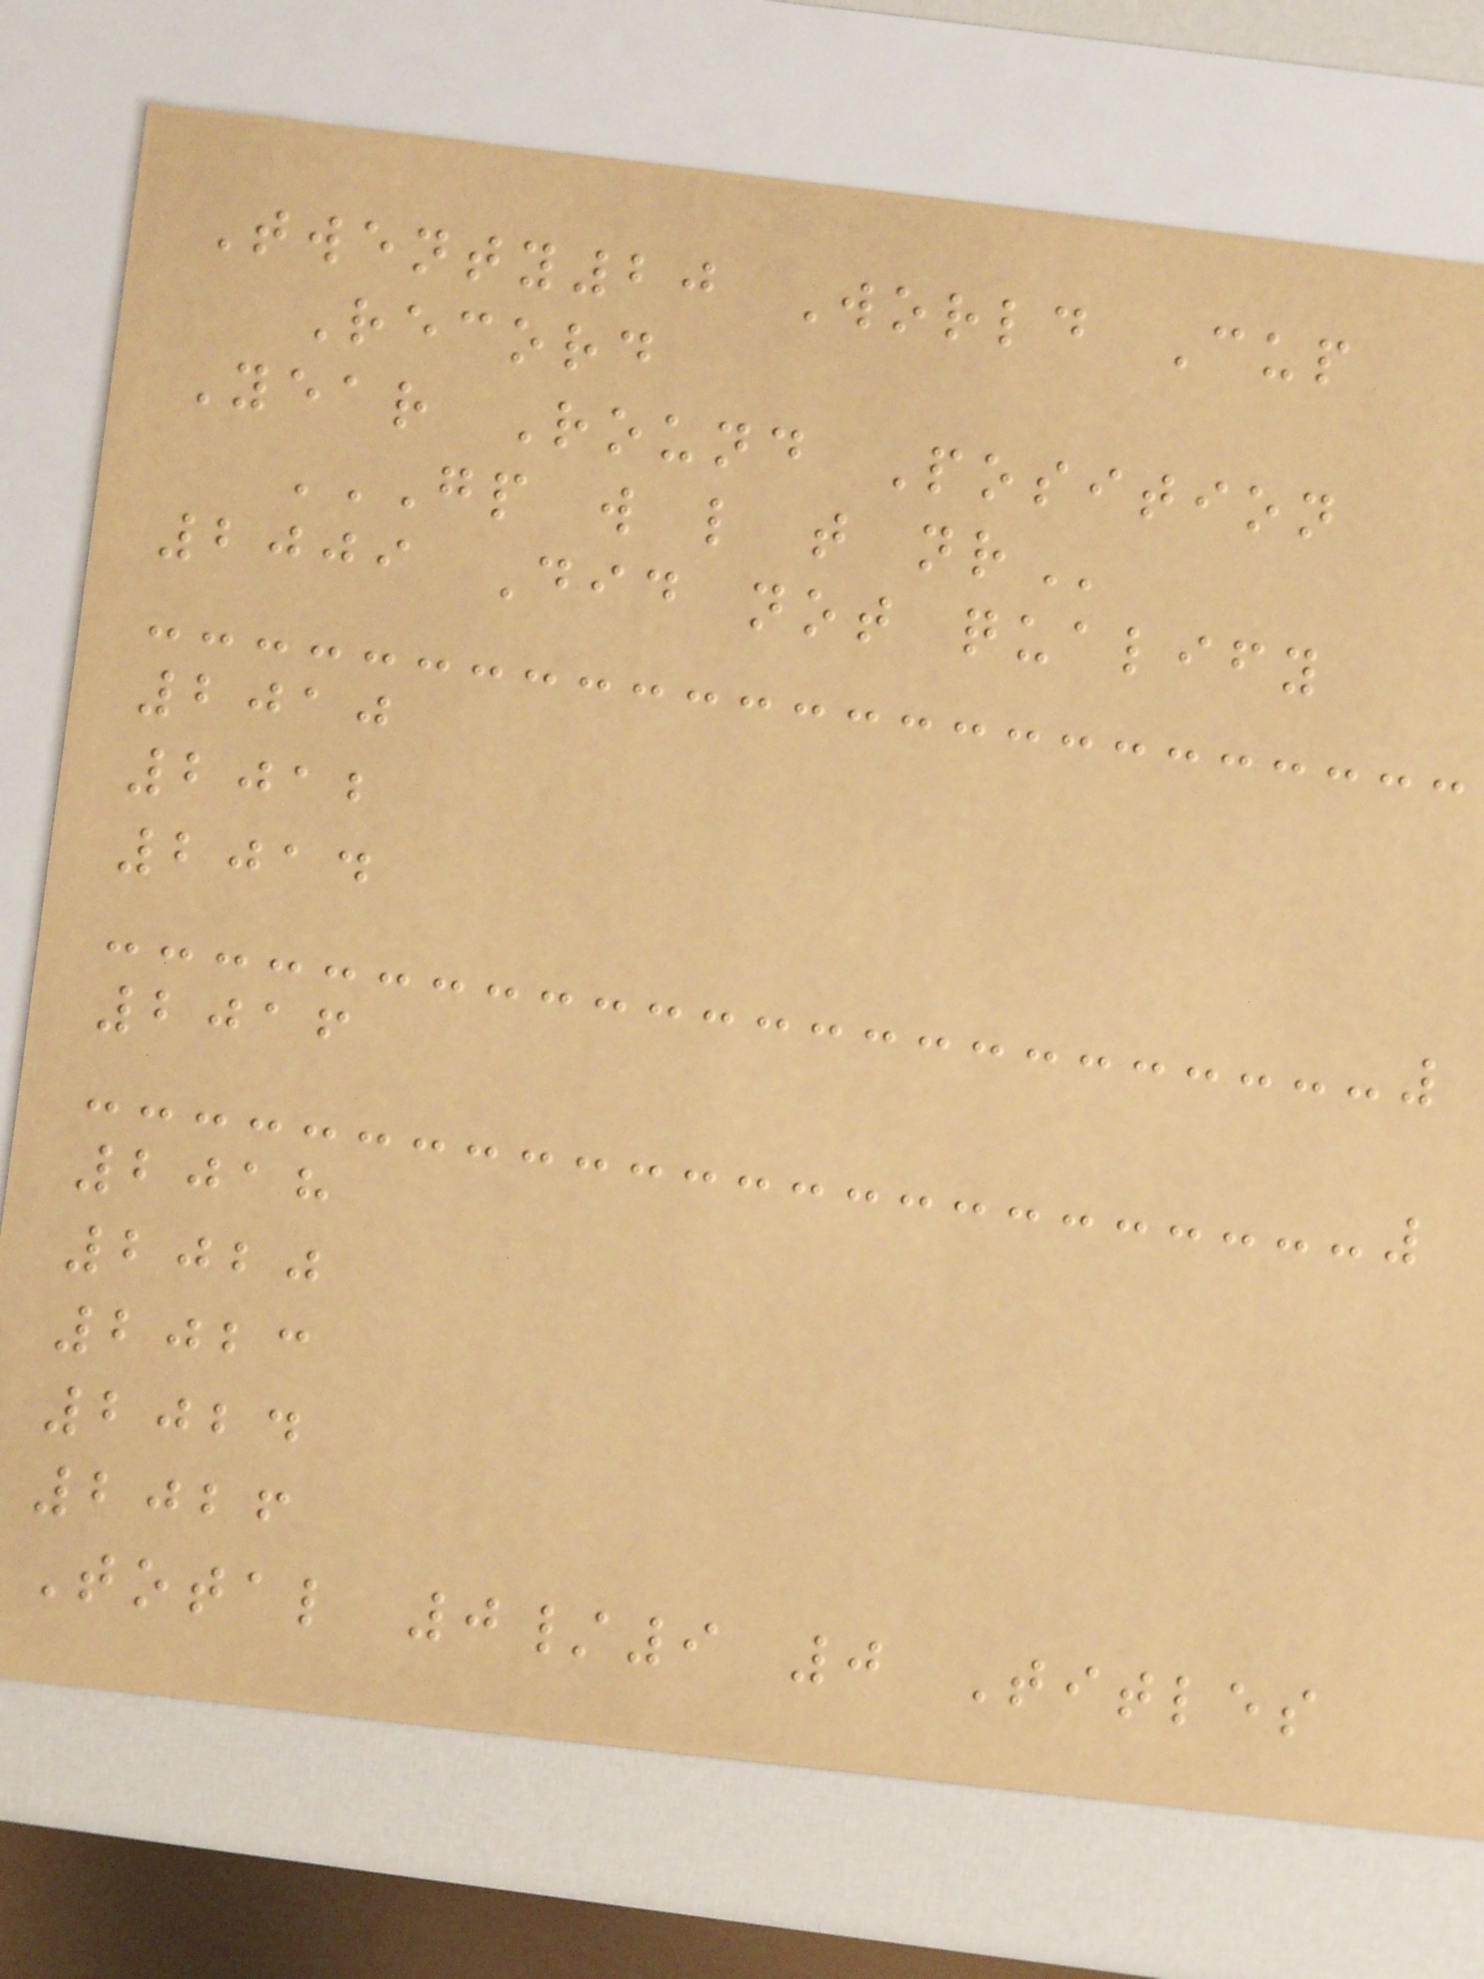Twenty20 World Cup
Record
Year Round Position
GP W L T NR
2009 Did not qualify
2010
2012
2014
2016
2018
2020
2023
2024
2026
Total 0/9 0 Titles
